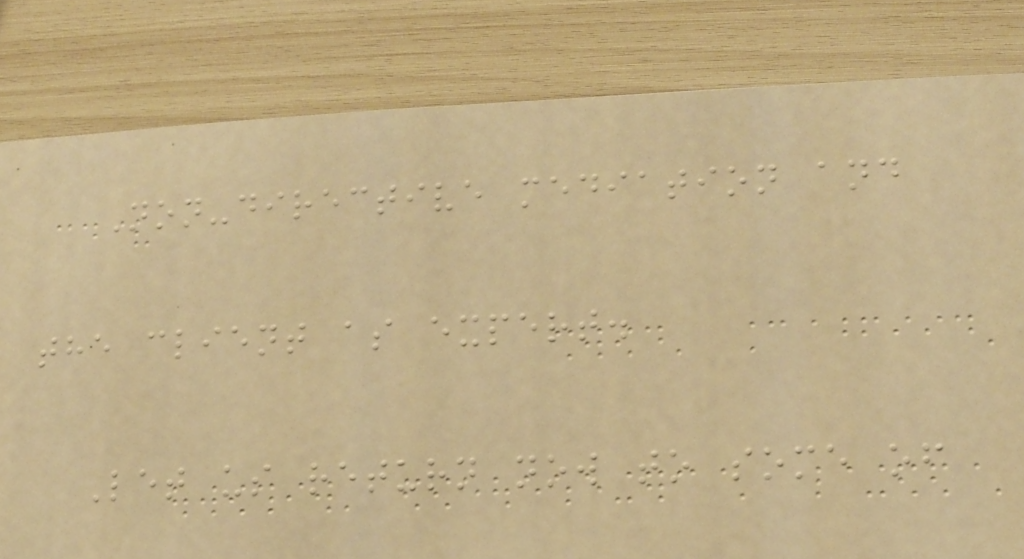Non-directive mediation and
the client as expert.
Let us return now to some of
